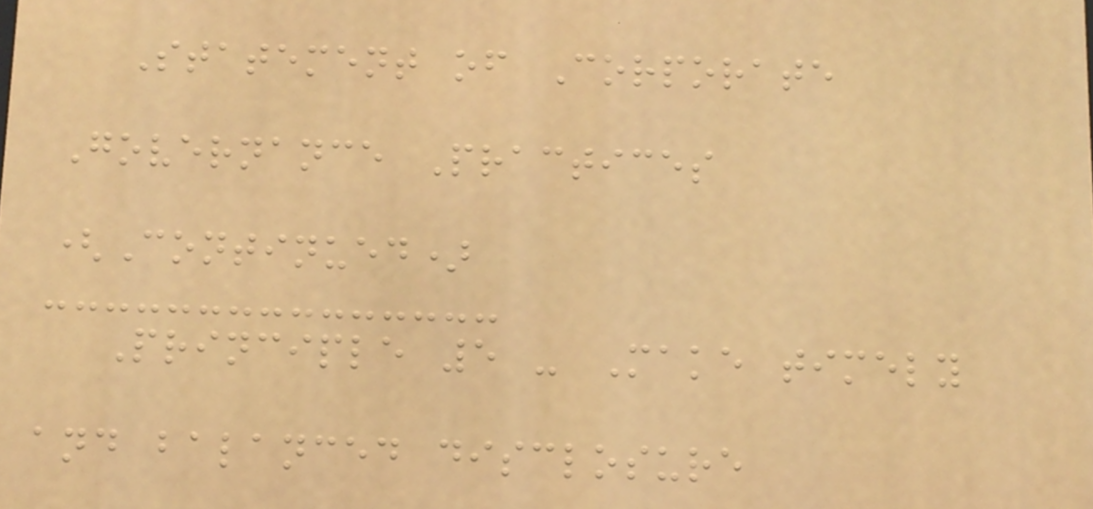Statement of Corporate
Governance Practices
(Continued)
Principle 5 - Make timely
and balanced disclosure
